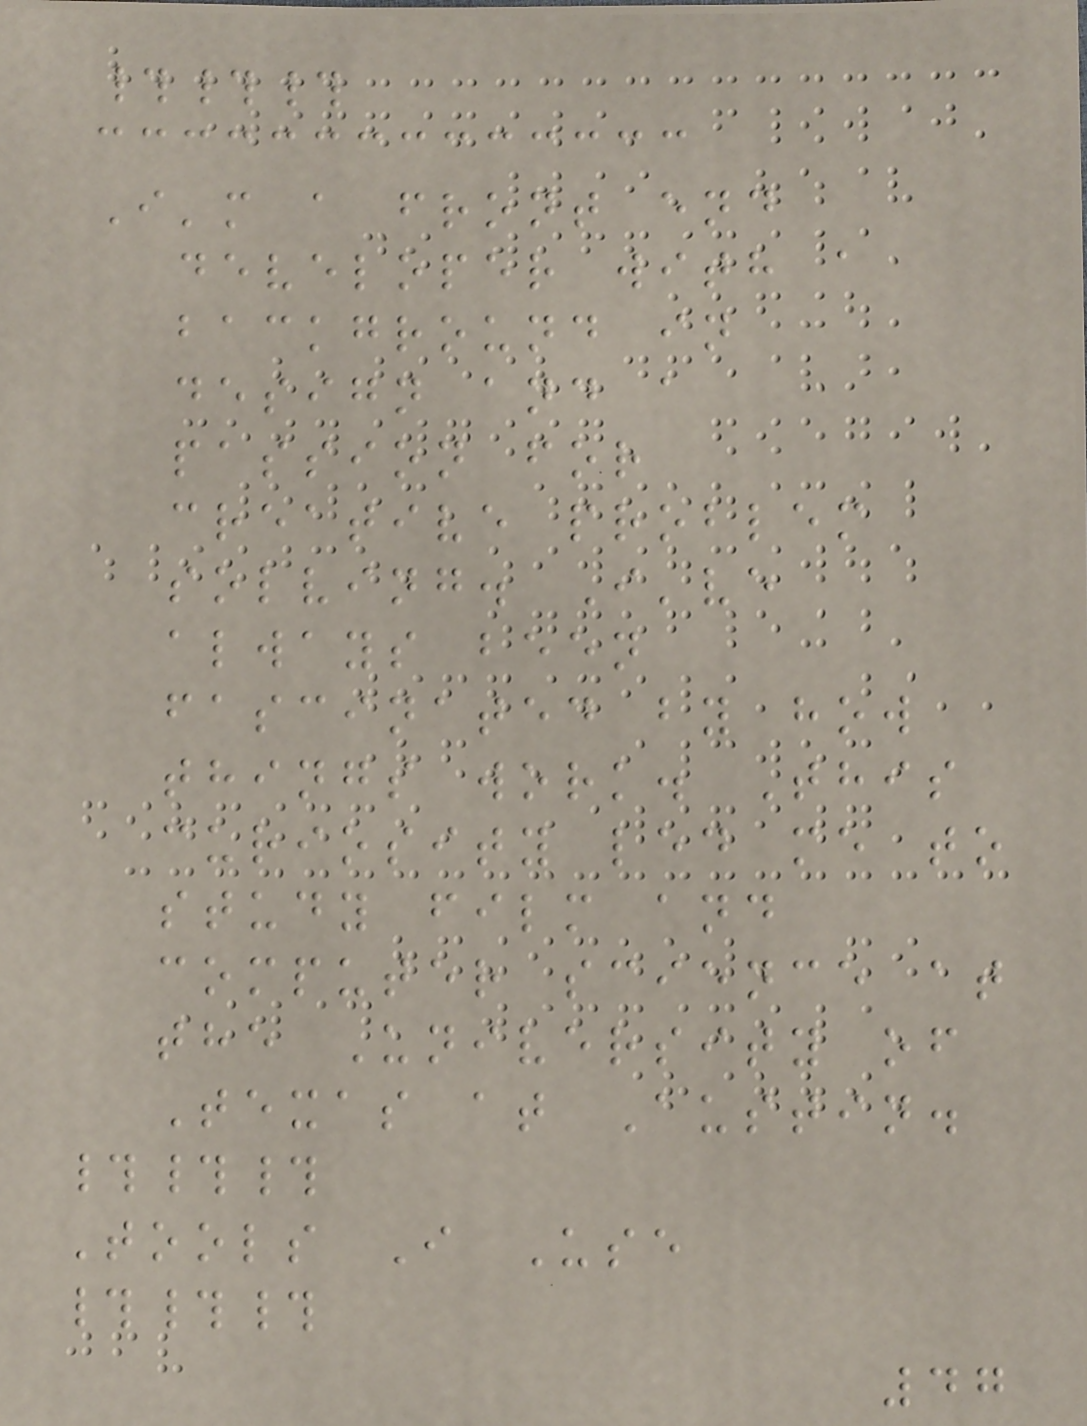###
I'm a front end
developer with a
background in
design and a
passion for
creative problem
solving. I've
always been
fascinated by how
things work. This
curiosity led me to
study film and
computer science at
the University of
Texas at Austin.
###
Tools I Use
###
47
